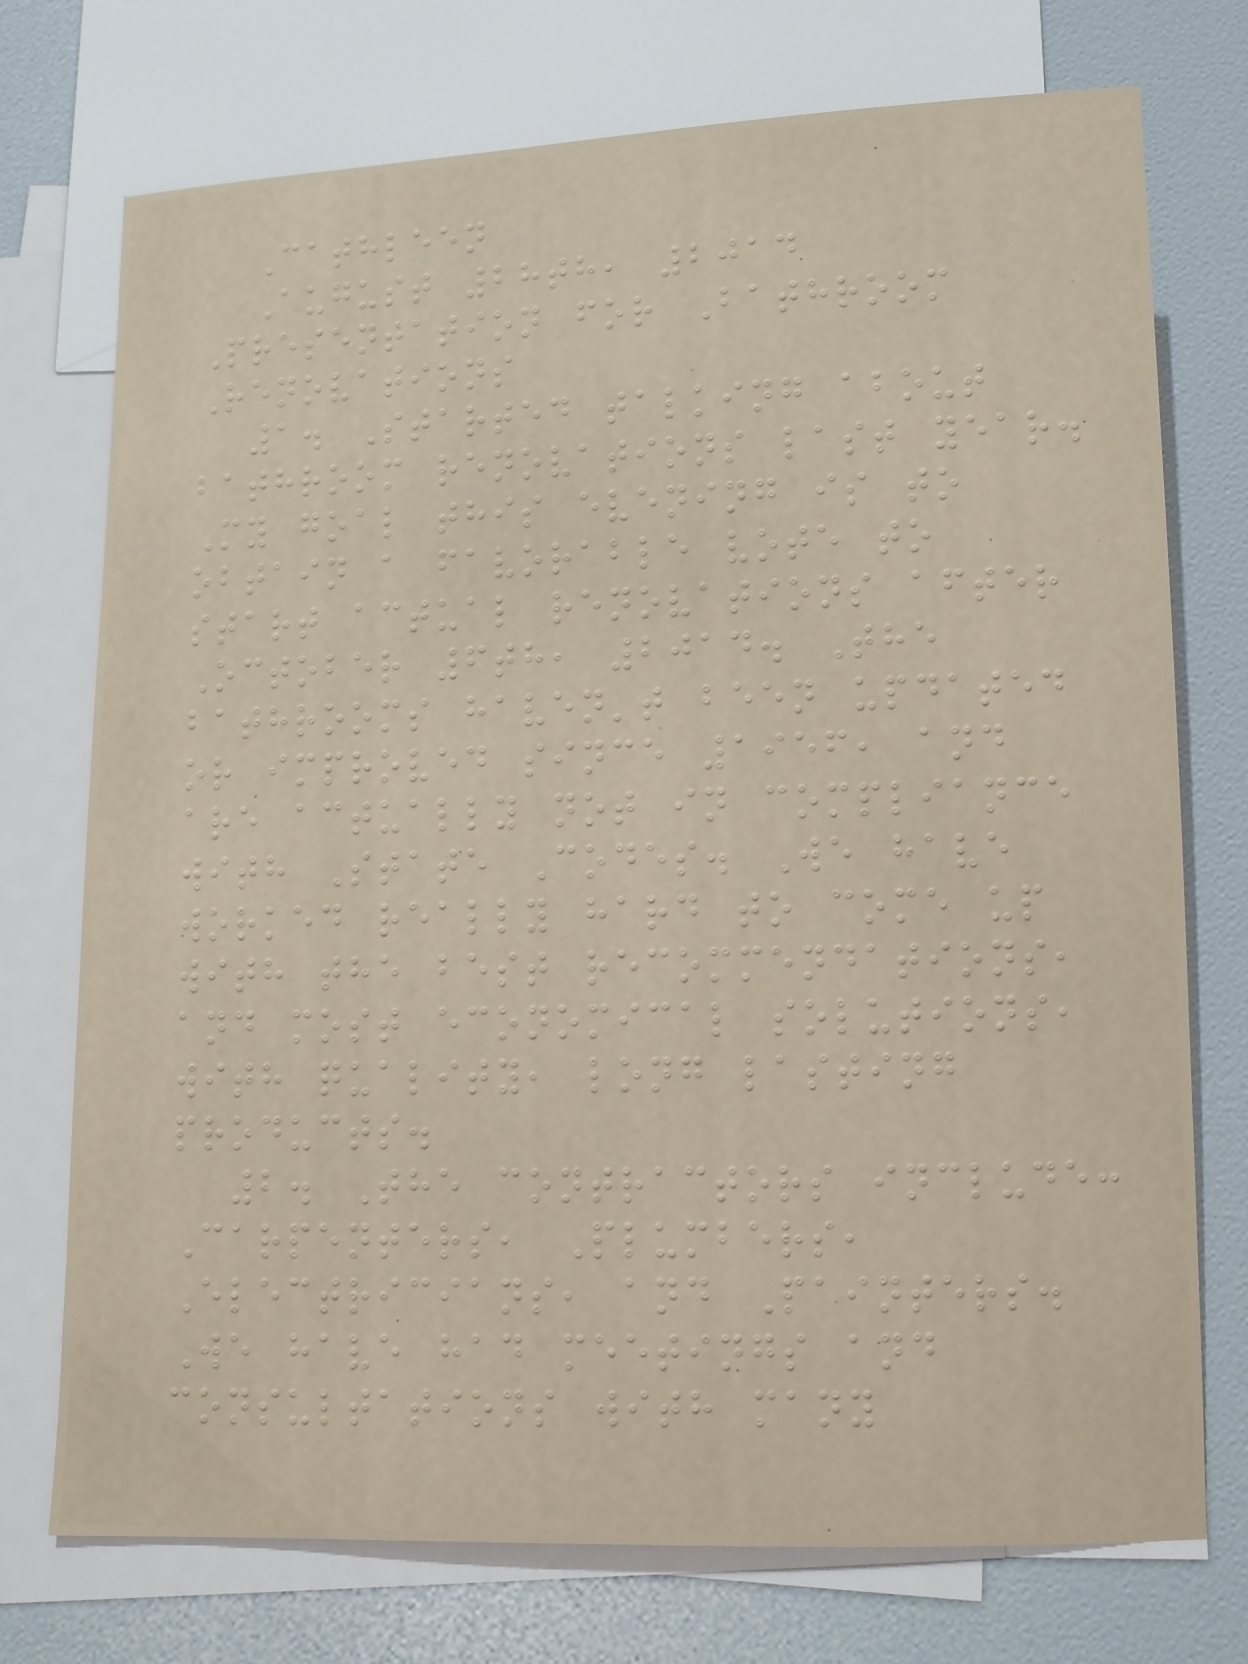Cathleen
August 28th, 2014
Presentation for Bathroom
Renovations
1. Started talking about
bathroom renovations last year.
My goal this evening is to
obtain a favorable vote to
start actual renovations after
October 6th, 2014. The
bathrooms haven't been updated
or improved since 1956, and
are actually not in compliance
with State Codes. We have
worked really hard to come up
with the best recommendations,
and most economical solutions,
with quality, long lasting
products.
2. The contractors include:
Carpenters, Plumbers,
Electricians, and Painters.
We have had meetings and
consultations with many
